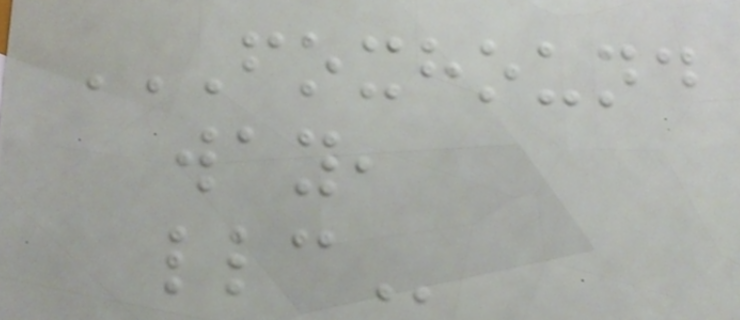FOXHOUND
WAY,
LLC
